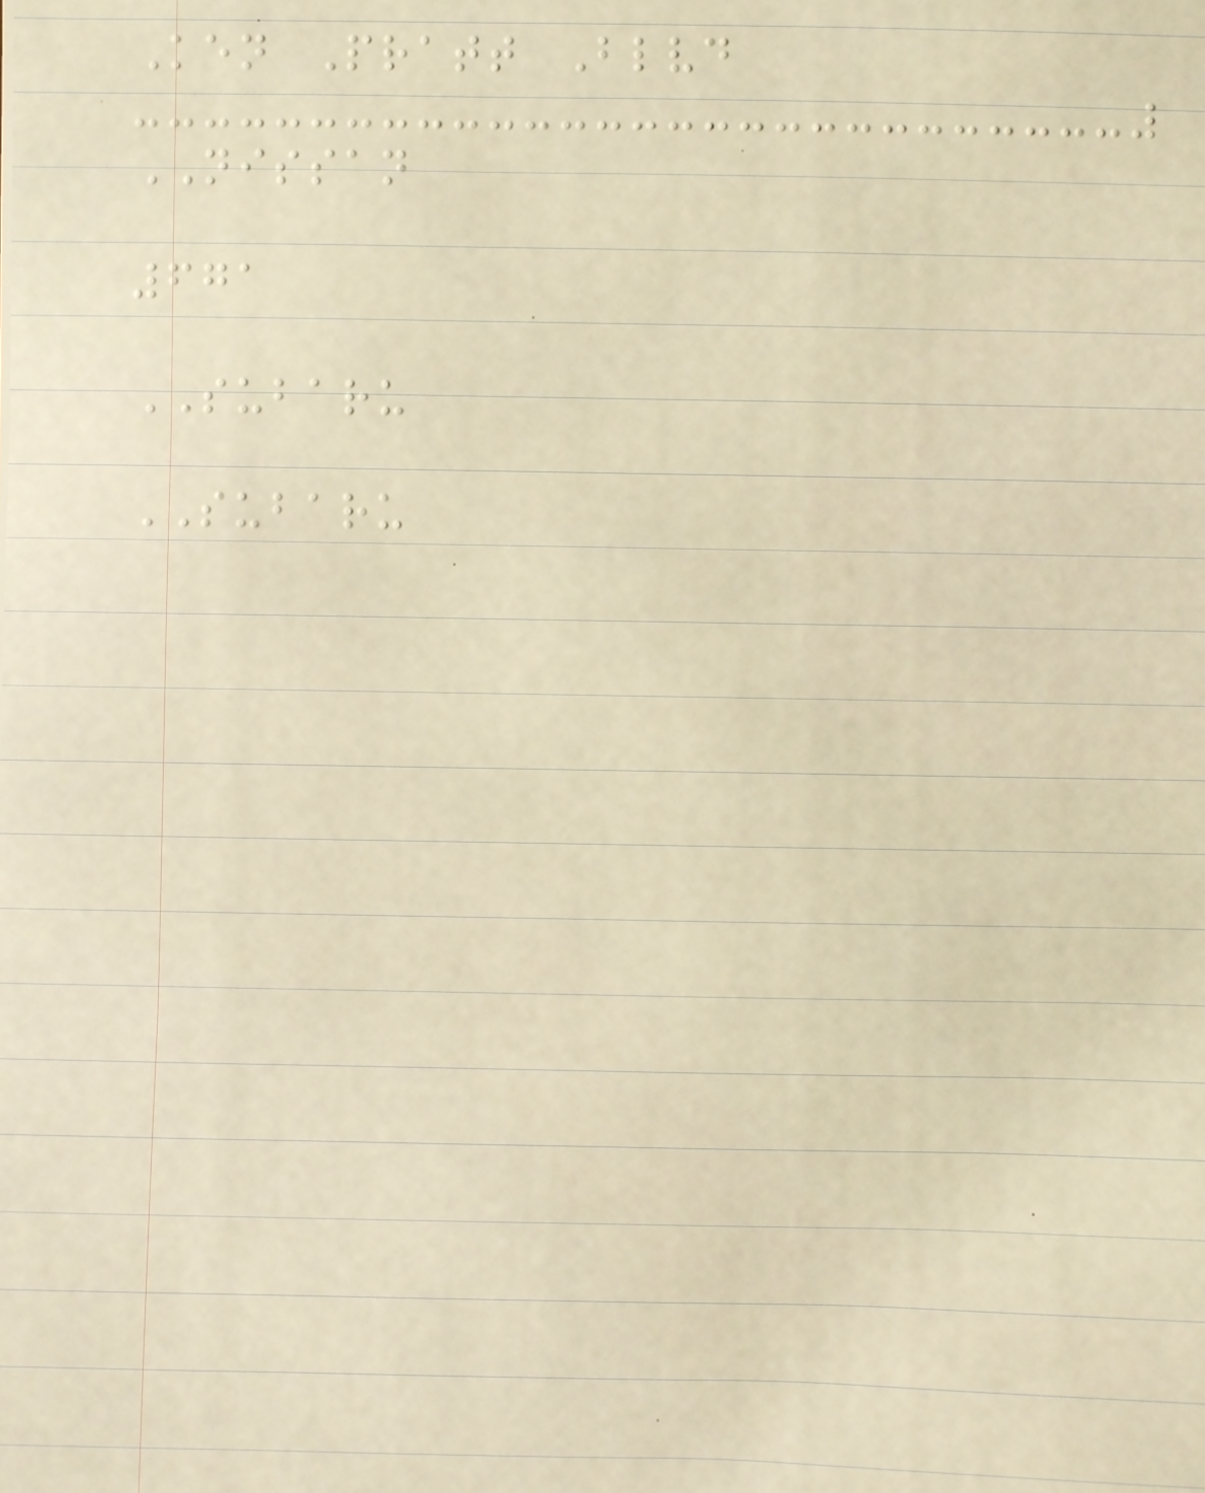Ken Pratt Blvd
NISSAN
671
SUBARU
SUBARU
